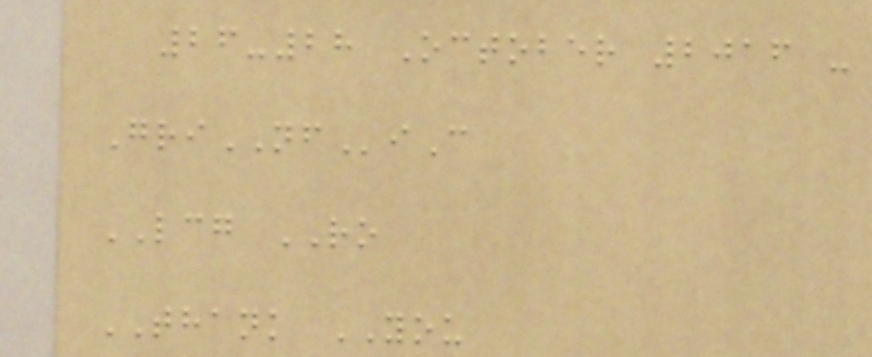26-28 October 2016 -
GriNFiC
LCG RO
THANK YOU
